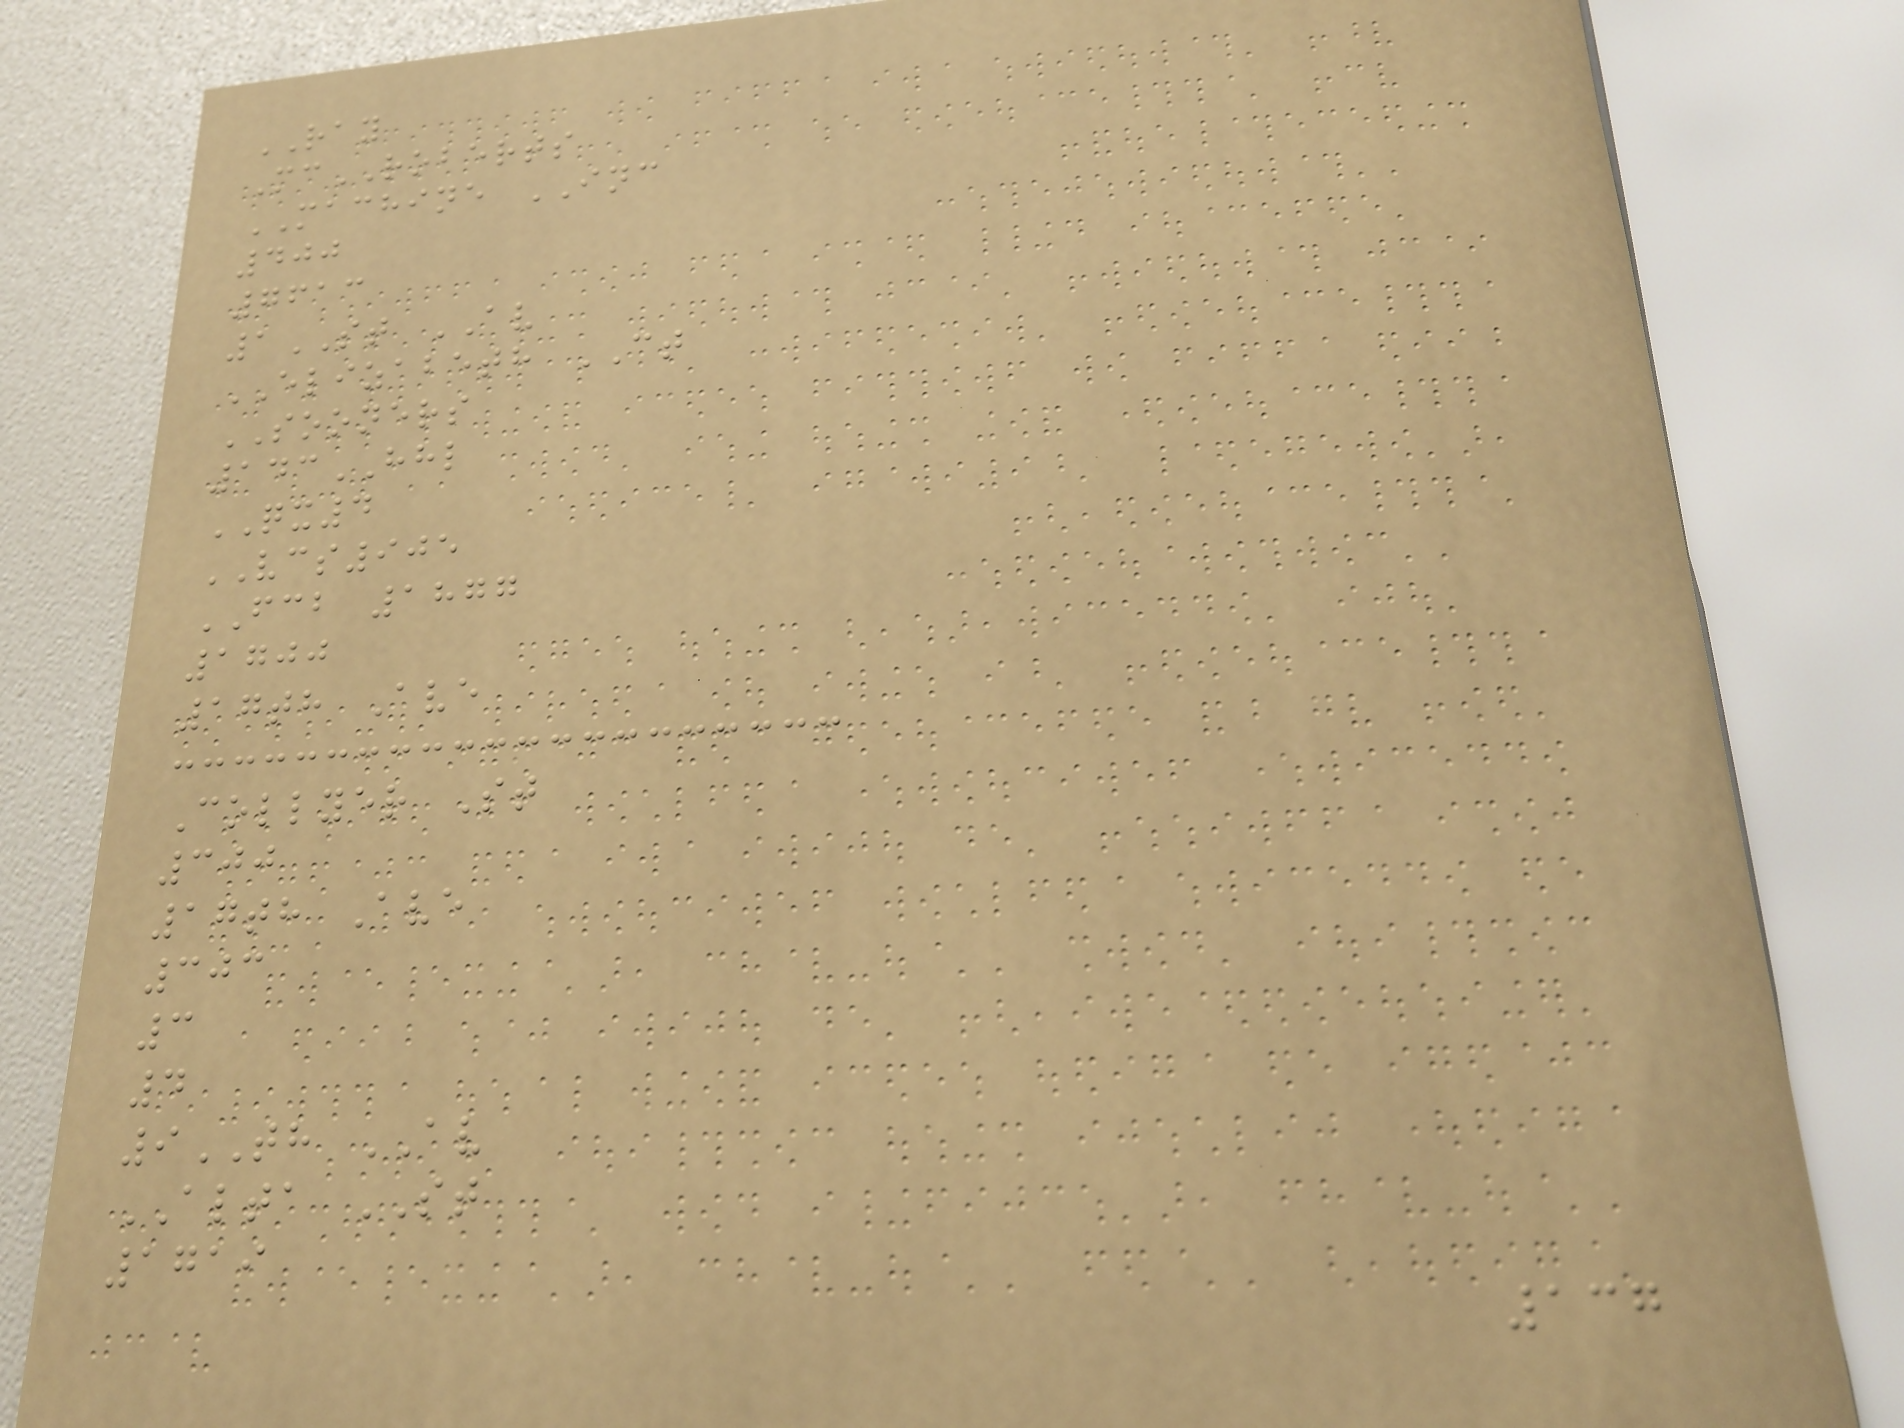RAY
McROBERTS
MACHINE INC
400
7613
1ST AV
ELIZABETH CT
SOONERS
143HHL
QX4
VCS905
FCB 1877
1700
17th Ave
Collyer St
300
17th Ave
303
3
4
9TH AV
ALTA ST
1719
137
